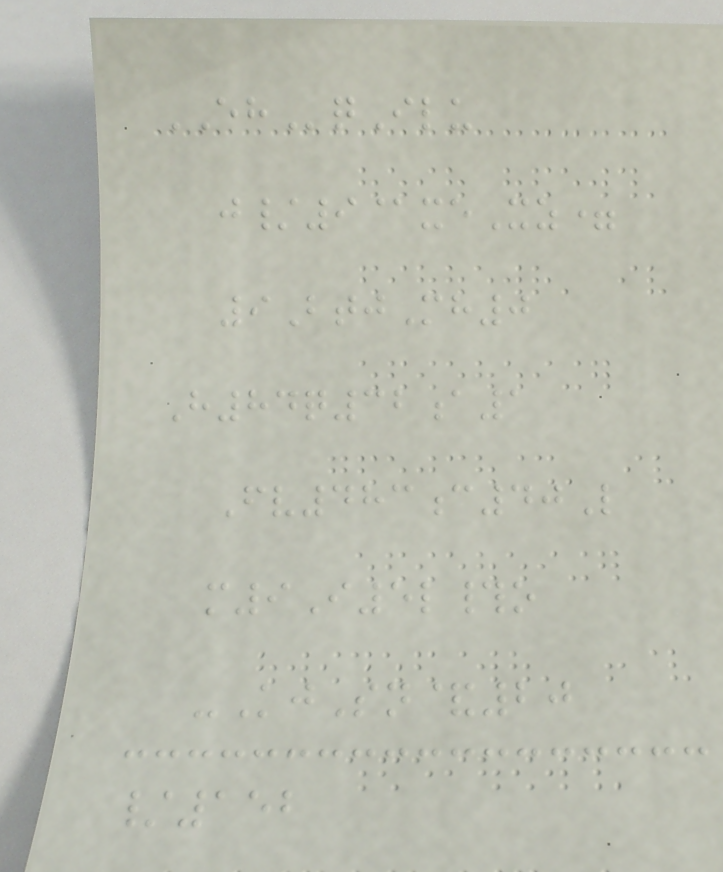EHqIlu
j/9@xeXz=
9BtjMh0
H84q32a1
Fv483c40L
m9I5l#o
-KjSn&20
/152
